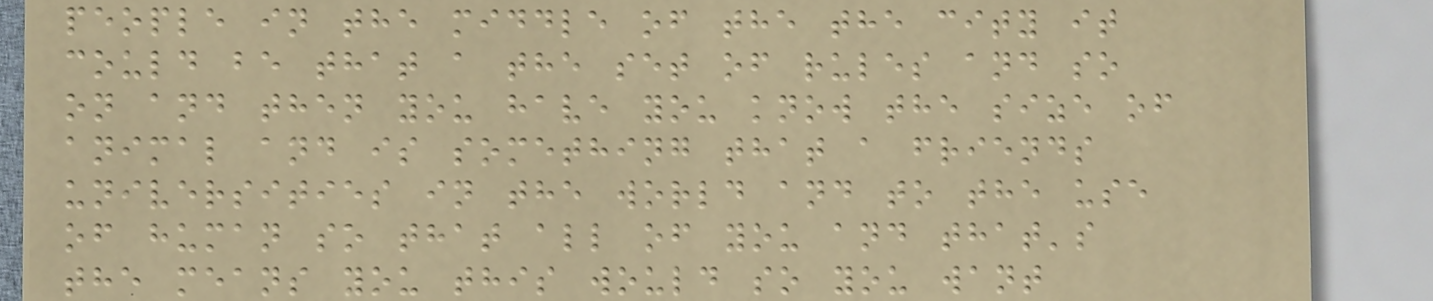people in the middle of the the city it
could be that a the set of rules and so
on and then you have you know the size of
animal and is something that a friends
universities in the world and to the use
of human so that all of you and that's
the means you this would so you want
